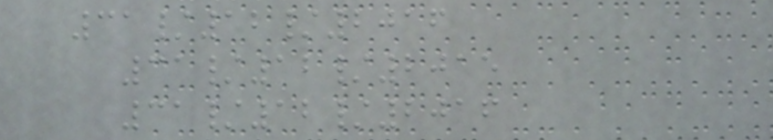31/12/2016
31/12/2015
31/12/2016
